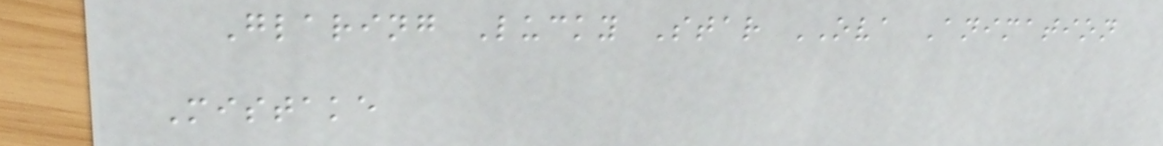Glaring Lucky Star OVA Animation
Mistake
